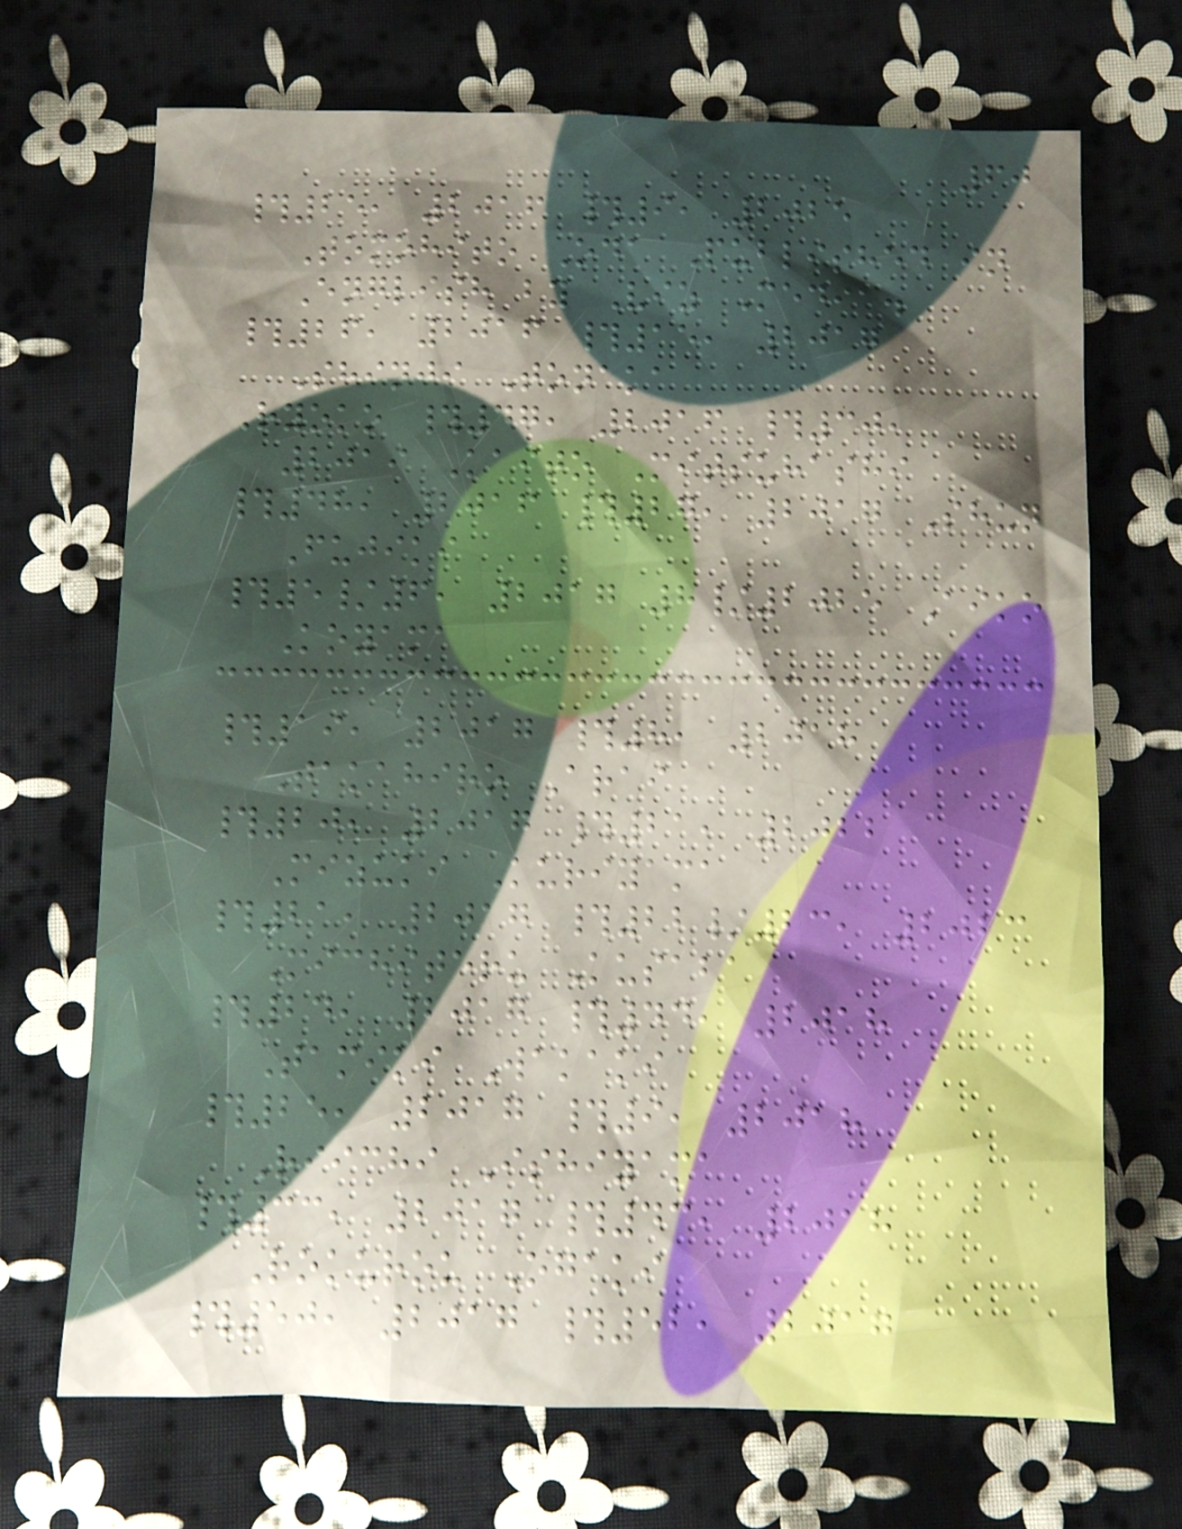60
#25, 2016 #9, 2025
Tomohito Oda Published in
English by Viz Media.
#26, 2016 #15, 2017
Shinji Tonaka
Ryoko #47, 2016 #30,
2019 Kaito Mitsuhashi
#48, 2016 #27, 2017 Shun
Fujiki
#5/6, 2017 8/2025 Aiko
Koyama
#19, 2017 #8, 2018
Takahiro Arai
#20, 2017 #21, 2022
Mizuki Kuriyama
#21, 2017 #22/23, 2023
Michiteru Kusaba
#24, 2017 #44, 2018
Tamiki Wakaki
#25, 2017 #9, 2018
Riichi Ishiyama
#33, 2017 #43, 2018
Rokurou Ogaki
#50, 2017 #52, 2017
